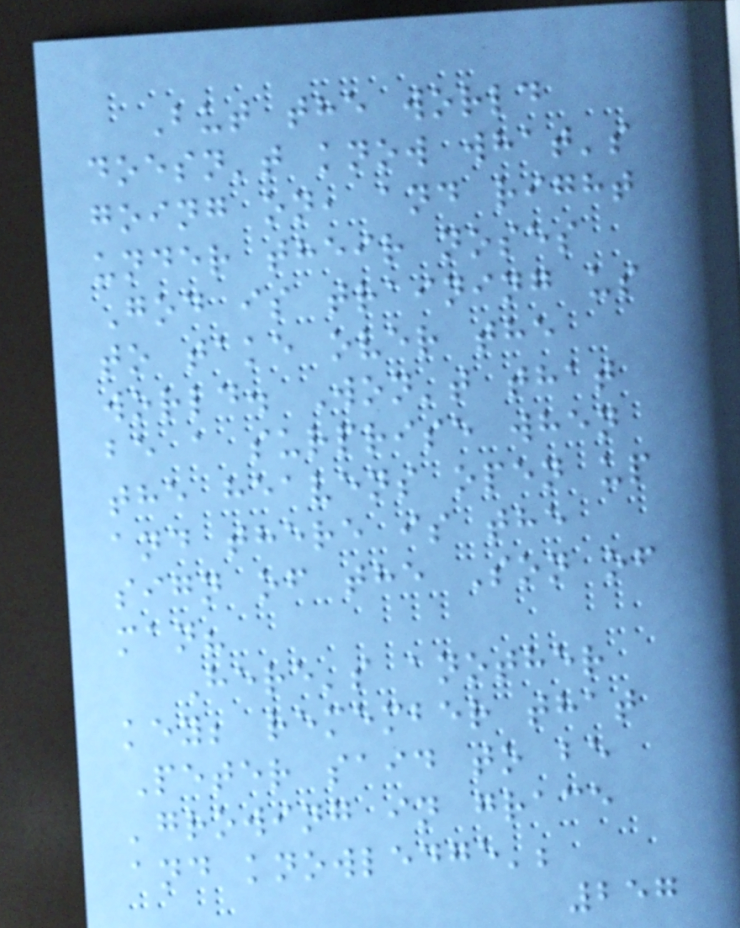But the world
doesn't know what's
going on, and right
under their noses
God is training us
to take over the
world. Won't that
be a surprise when
the heavens open up
and there is the
sign of the Son of
man?
Here's another
key; remember that
Peter said to be
'growing in grace
and knowledge';
257
